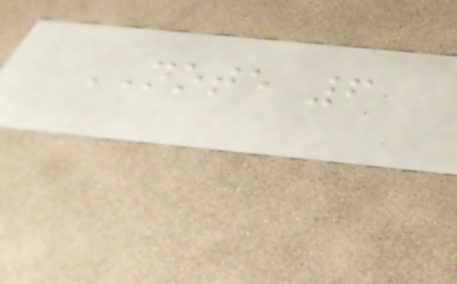NOTE 6
